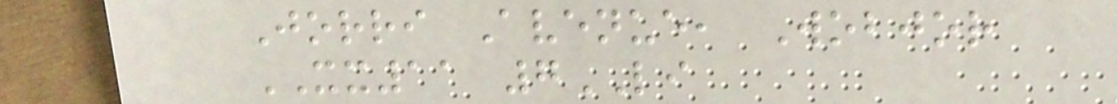Jorri Avenue, Wobjor
XX11 7LI
